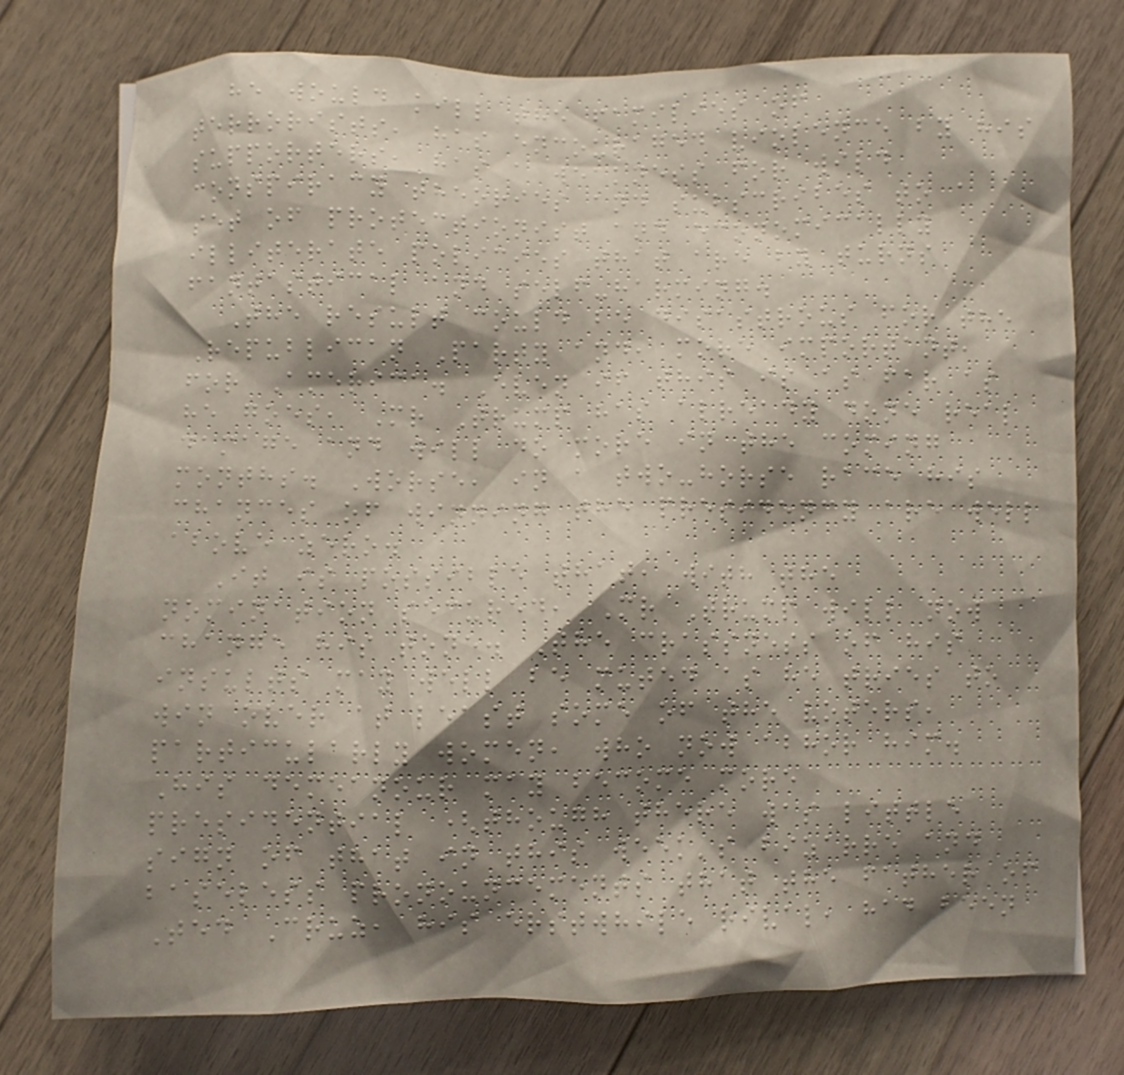he would kill the families of
terrorists, has encouraged violence by his
supporters, has a weakness for wild
conspiracy theories and subscribes to a
set of protectionist and economically
illiterate policies that are by turns
fantastical and self-harming.
The result could be disastrous for the
Republican Party and, more important,
for America. Even if this is as far as
he goes, Mr Trump has already done real
damage and will do more in the coming
months. Worse, in a two-horse race his
chances of winning the presidency are well
above zero.
It is possible that, with the
nomination secured, Mr Trump will now
change his tone. The crassness of his
insults may well be muted as he tries to
win over at least some of the voters,
particularly women, who now abhor him.
His demeanour may become more
presidential (though there was little
sign of that in this week's bizarre and
baseless pronouncements that the father of
Ted Cruz, his erstwhile rival, had been
